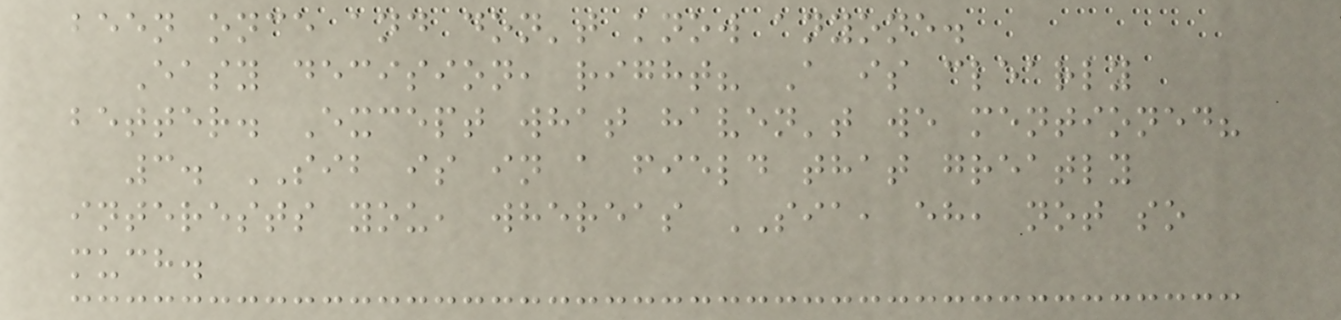been once and don't know anyone.
Easy decision, right? A is clearly
better. Except what haven't we mentioned?
3. SIB is in a field that greatly
interests you, whereas SIA, eh, not so
much.
